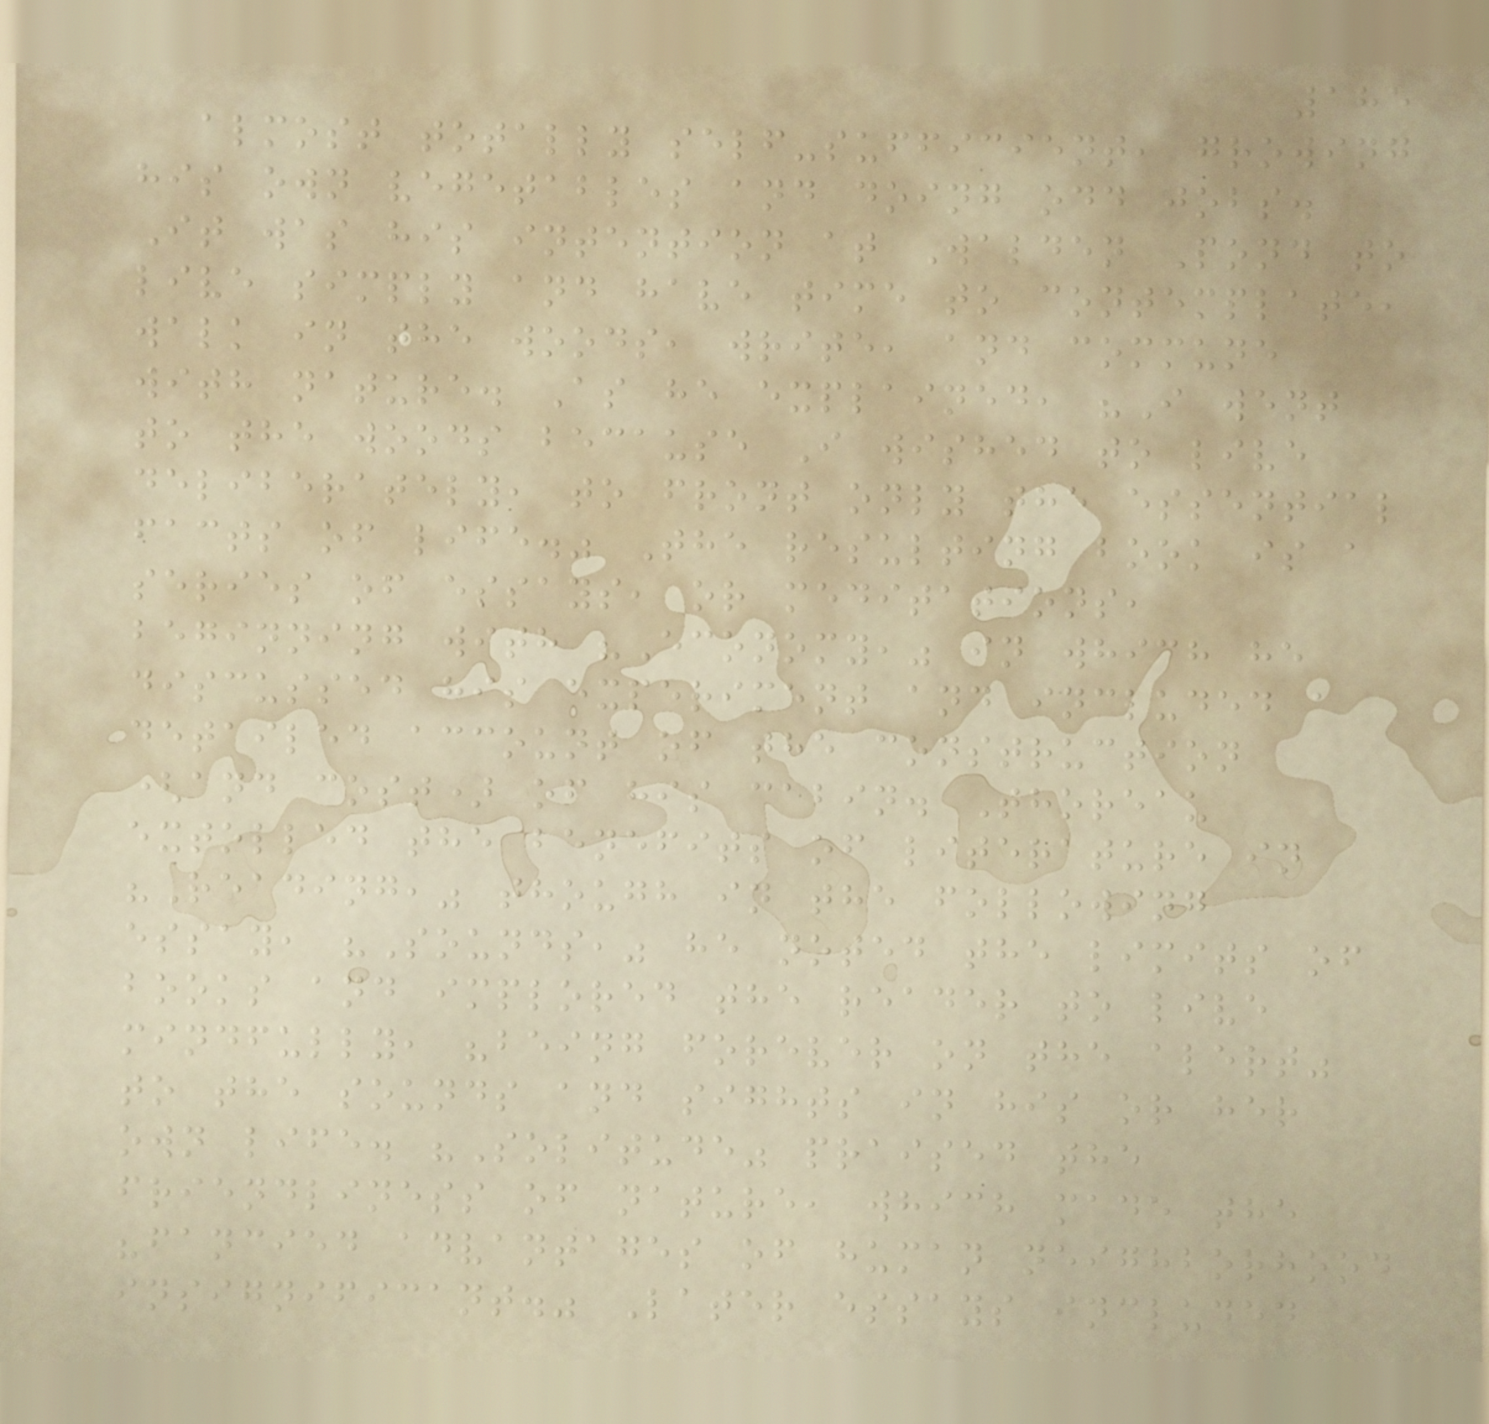185
almost totally self-sufficient, growing
his own vegetables and doing odd jobs.
It was his intention at Walden Pond to
live simply and have time to contemplate,
walk in the woods, write, and commune
with nature. As he explained, "I went
to the woods because I wished to live
deliberately, to front only the essential
facts of life." The resulting book is a
series of essays, or meditations,
beginning with "Economy," in which he
discussed his experiment and included a
detailed account of the construction
(and cost) of his cabin. Thoreau
extolled the benefits of literature in
"Reading," though in the following
essay, "Sounds," he noted the limits of
books and implored the reader to live
mindfully, "being forever on the alert"
to the sounds and sights in his or her
own life. "Solitude" praised the
friendliness of nature, which made the
"fancied advantages of human neighborhood
insignificant." Later essays included
